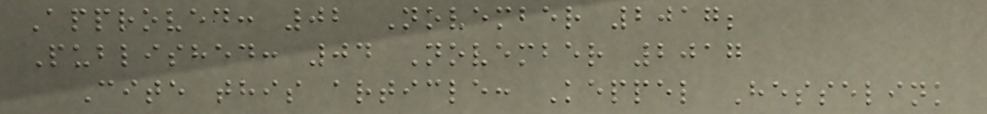Approved: 02 November 2017;
Published: 04 November 2017
Cite this article: Keppel Hesselink
